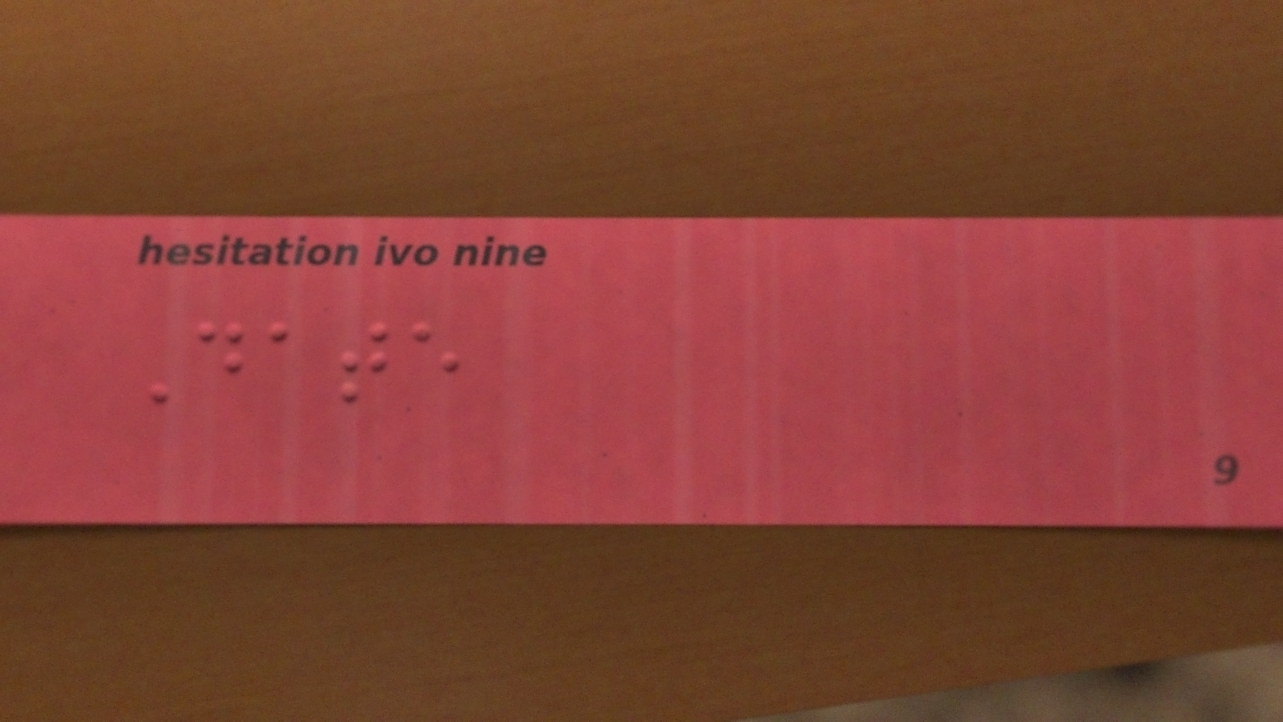Date
